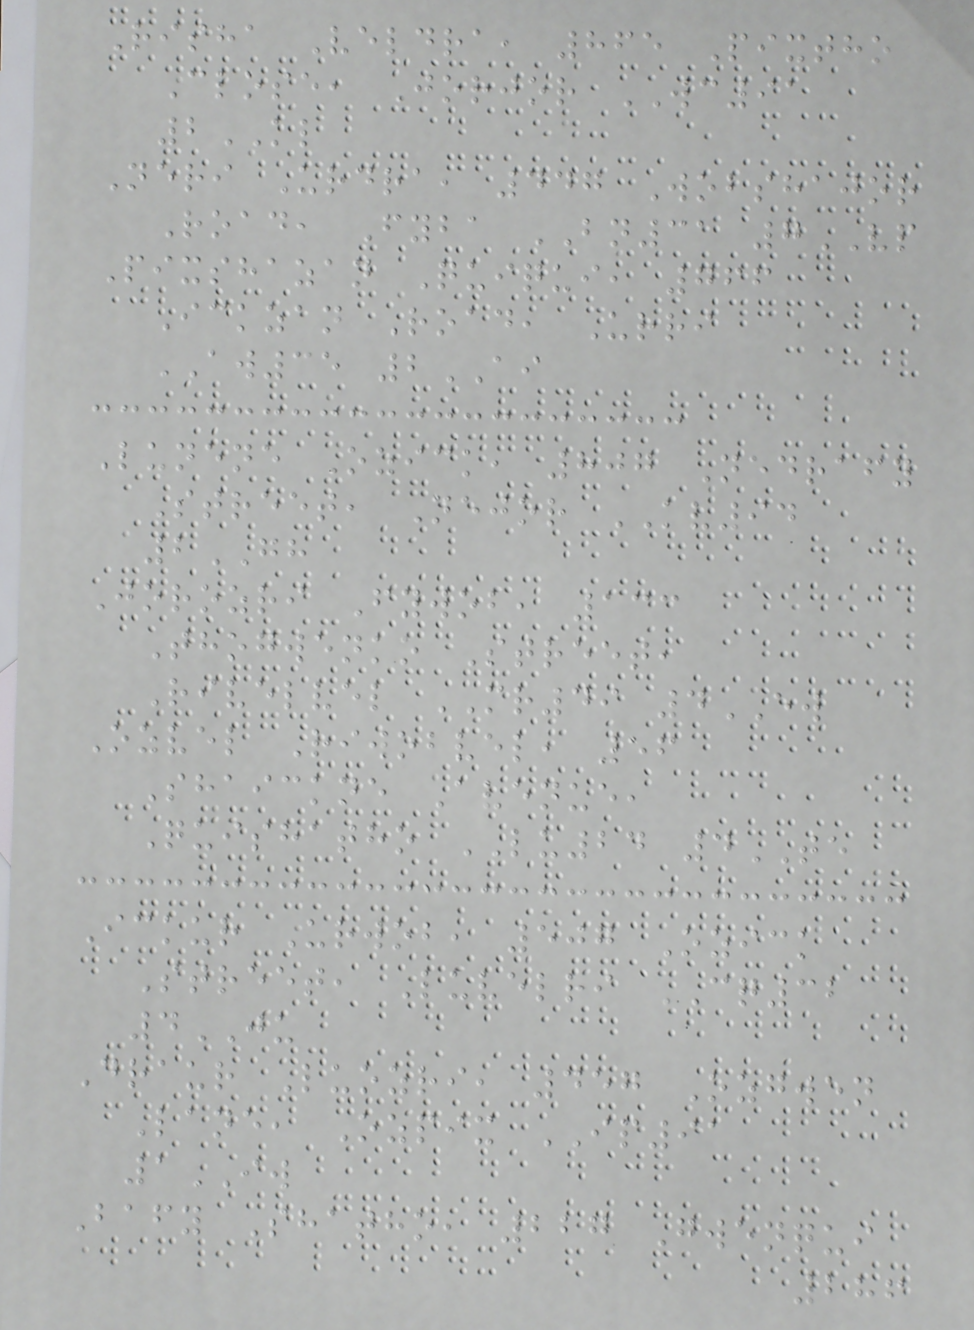Risha Veldra, 865 Pixtho
Close, Jorjor WC91
2KL
Neri Urdra, 447 Wobshajor
Road, Fyba BN31 7VP
Pixshazan Quiqui, 766
Ickzan Road, Urri
AW35 2AI
Lunene Ozick, 807 Nedrafy
Street, Nejor KV94
2GH
Jorozri Fywob, 133
Thogwenko Street,
Rivelvel MR49 4EW
Ozvel Riwobvel, 56
Shaickne Avenue,
Quishatho LU24 4TE
Ickur Urwob, 507 Ozick
Street, Luvelri CQ32
4JU
Draur Luozri, 457 Ozgwen
Lane, Ozpix IP91
1IW
Bafy Shatho, 227 Gwenqui
286
